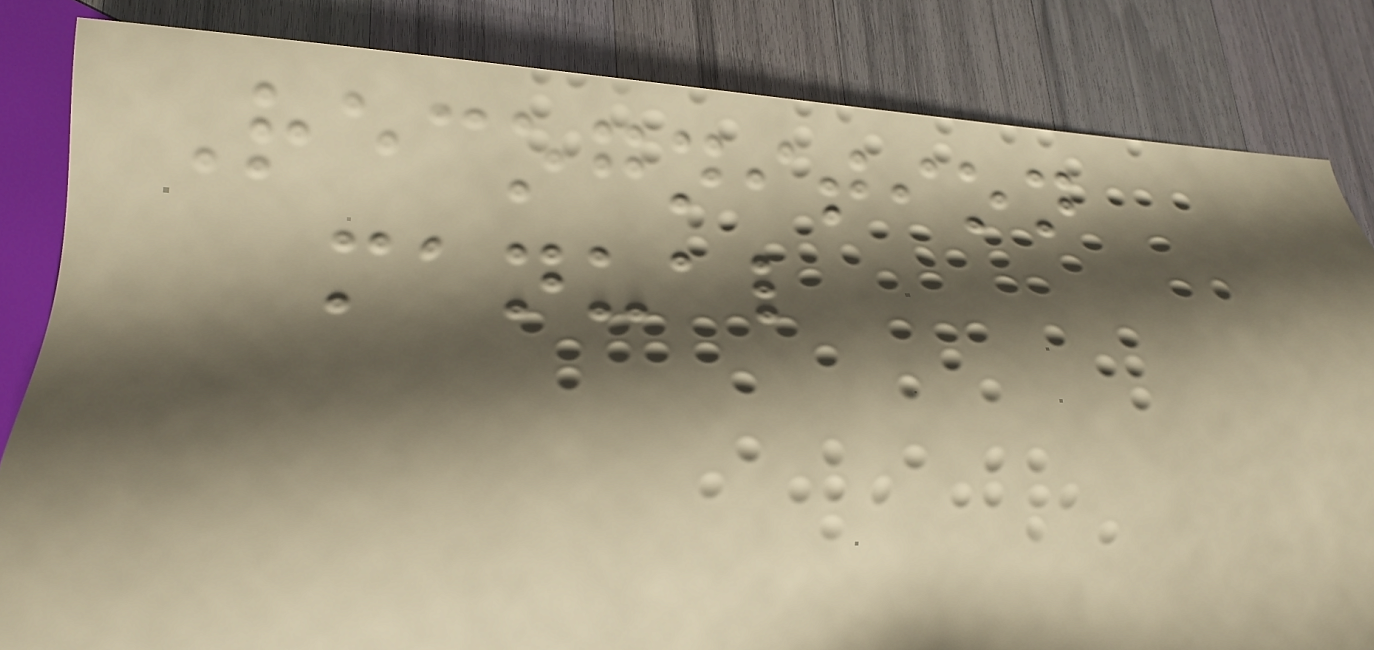Recognition
manual
